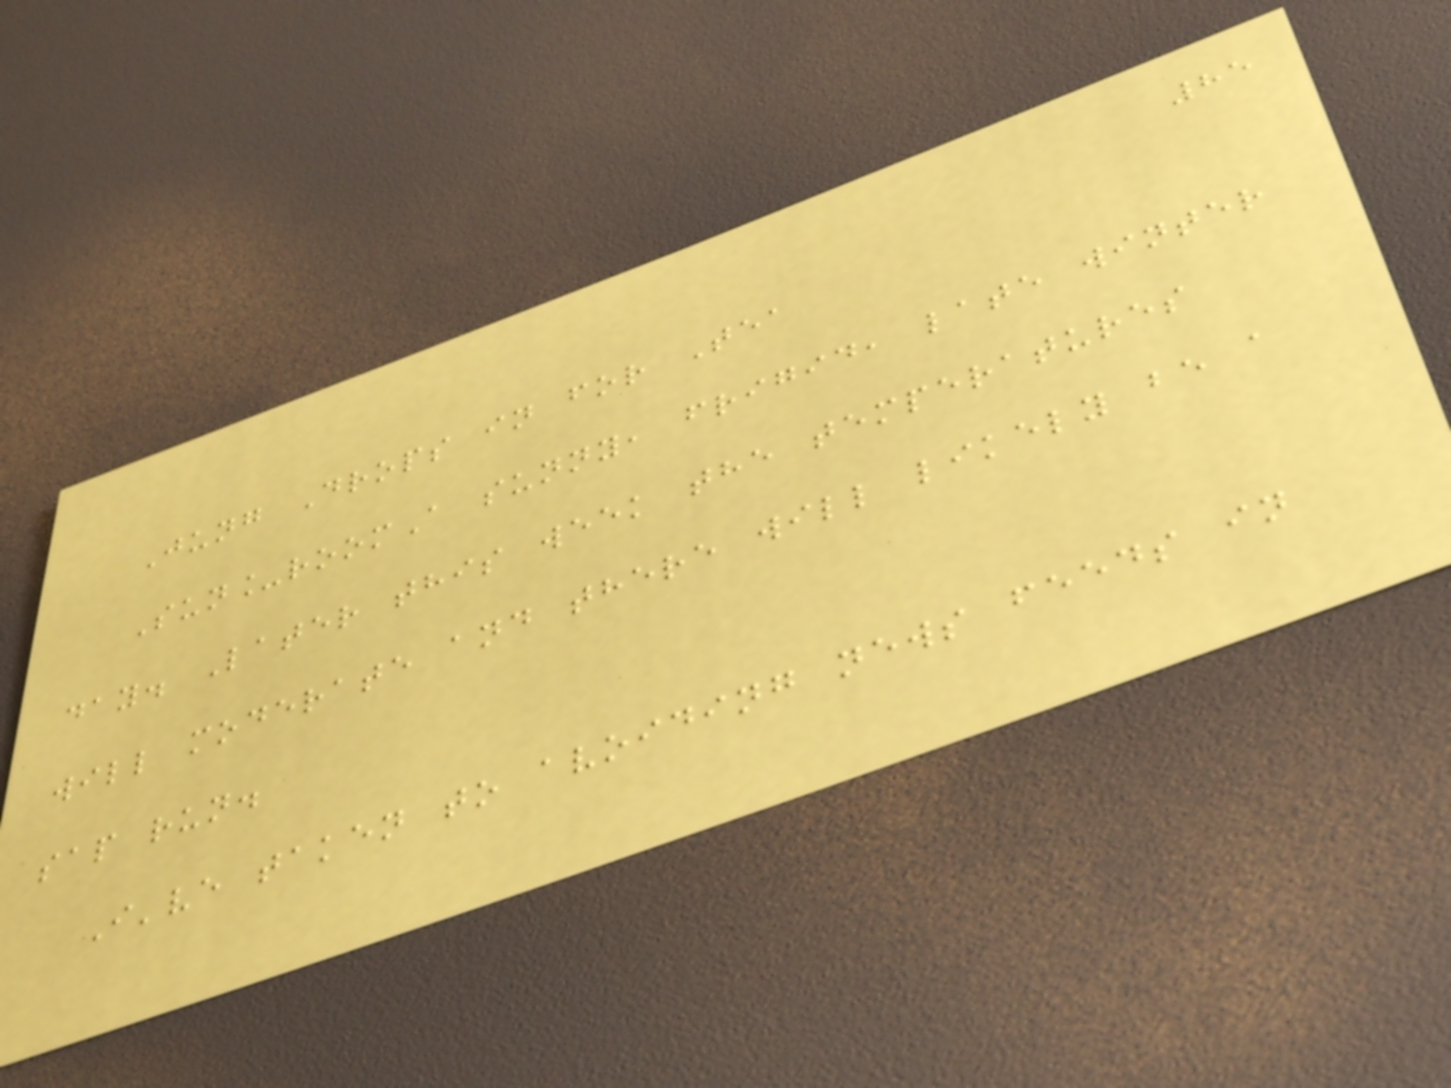85
Jung Drops in for Tea
Sun_roomA sunny, frigid, late winter
day. Later this week the temperatures
will moderate and there will likely be a
sap run.
I've taken to avoiding news feeds in
